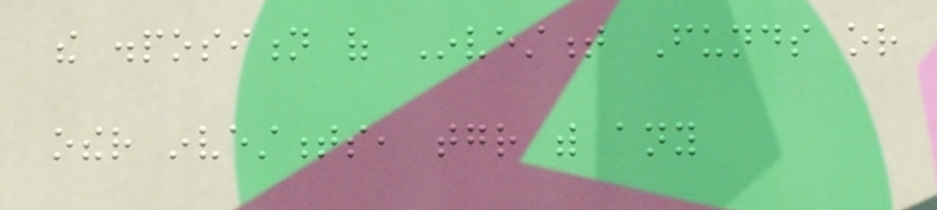the disposition of Investment Funds or
other investments, together with any
